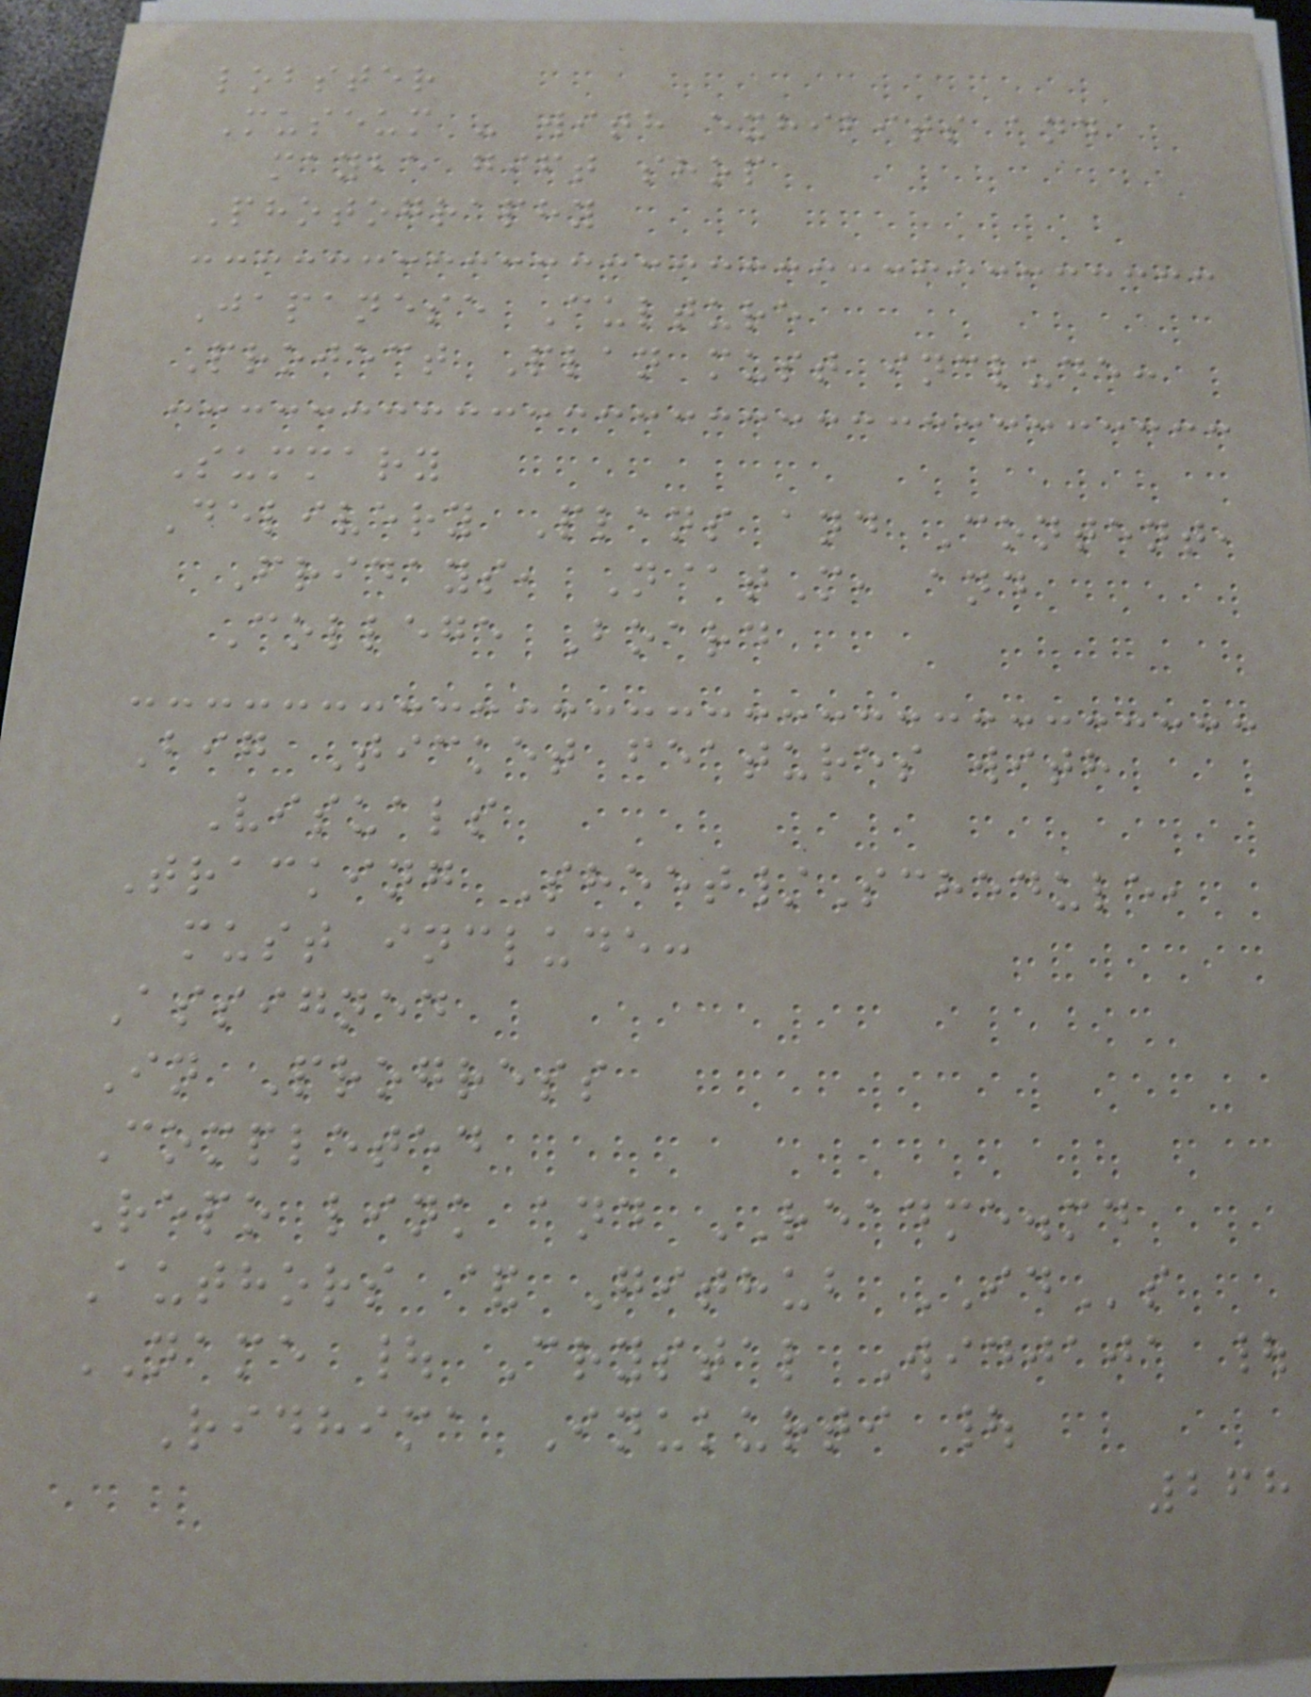lobster
Museum - with exhibits and
maybe gift shop
Photography
Japanese Culture
Project Plan must include:
Summary
Delivery Plans and Content,
Fridays, N@tM, and
College Board
Big Ticket features with
Visuals
Tracking Sheet/Schedule,
must include:
Assigned
In Progress
Completed
Repo link and README.md
Authors & Github IDs
NAME | Crystal Widjaja |
Ridhima Inukurti |
268
